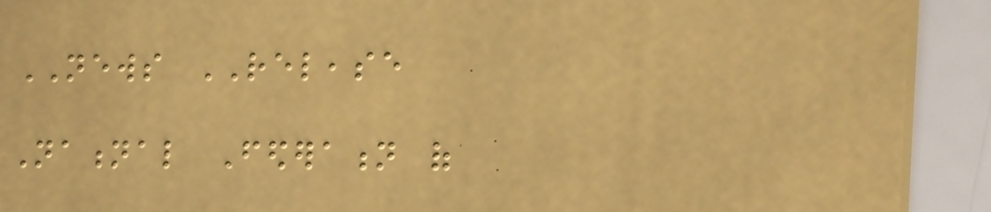NEWS RELEASE
National Federation of
